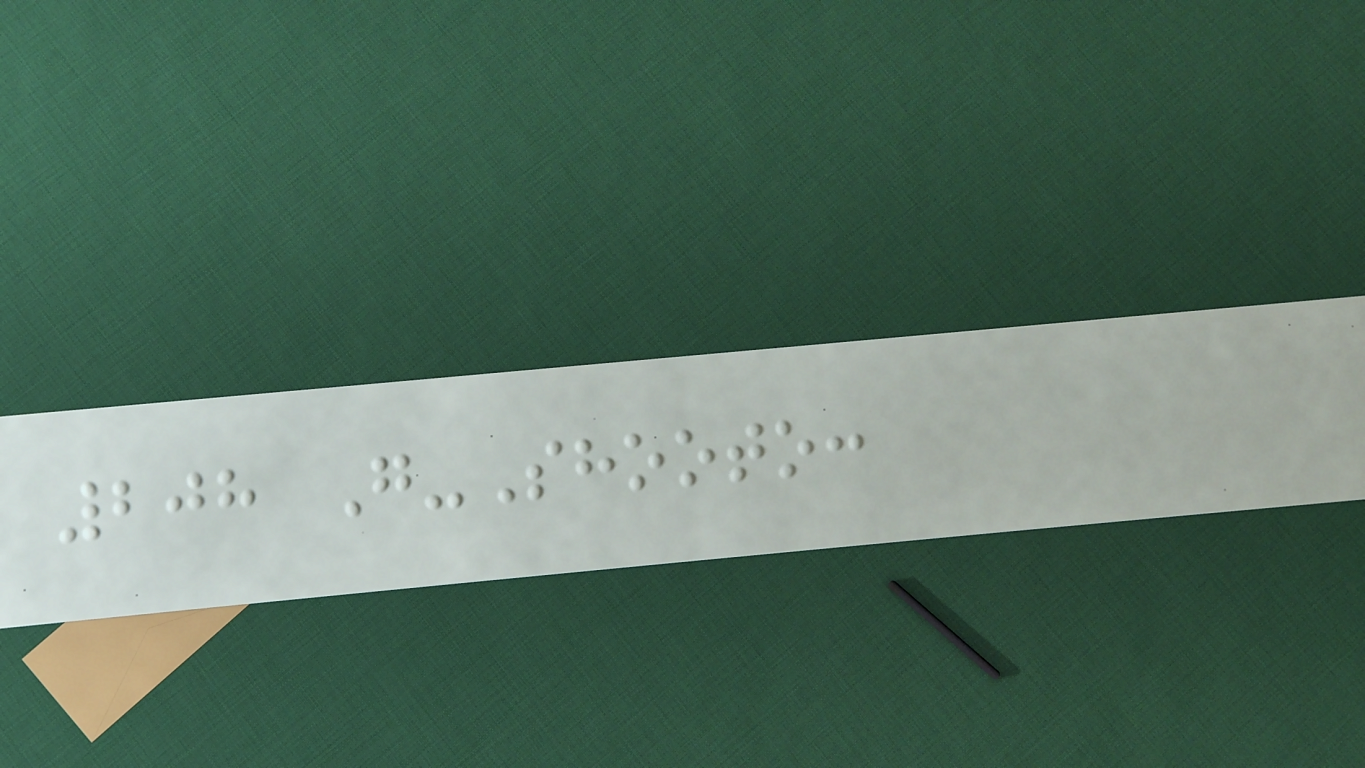208 G-Shooto:
